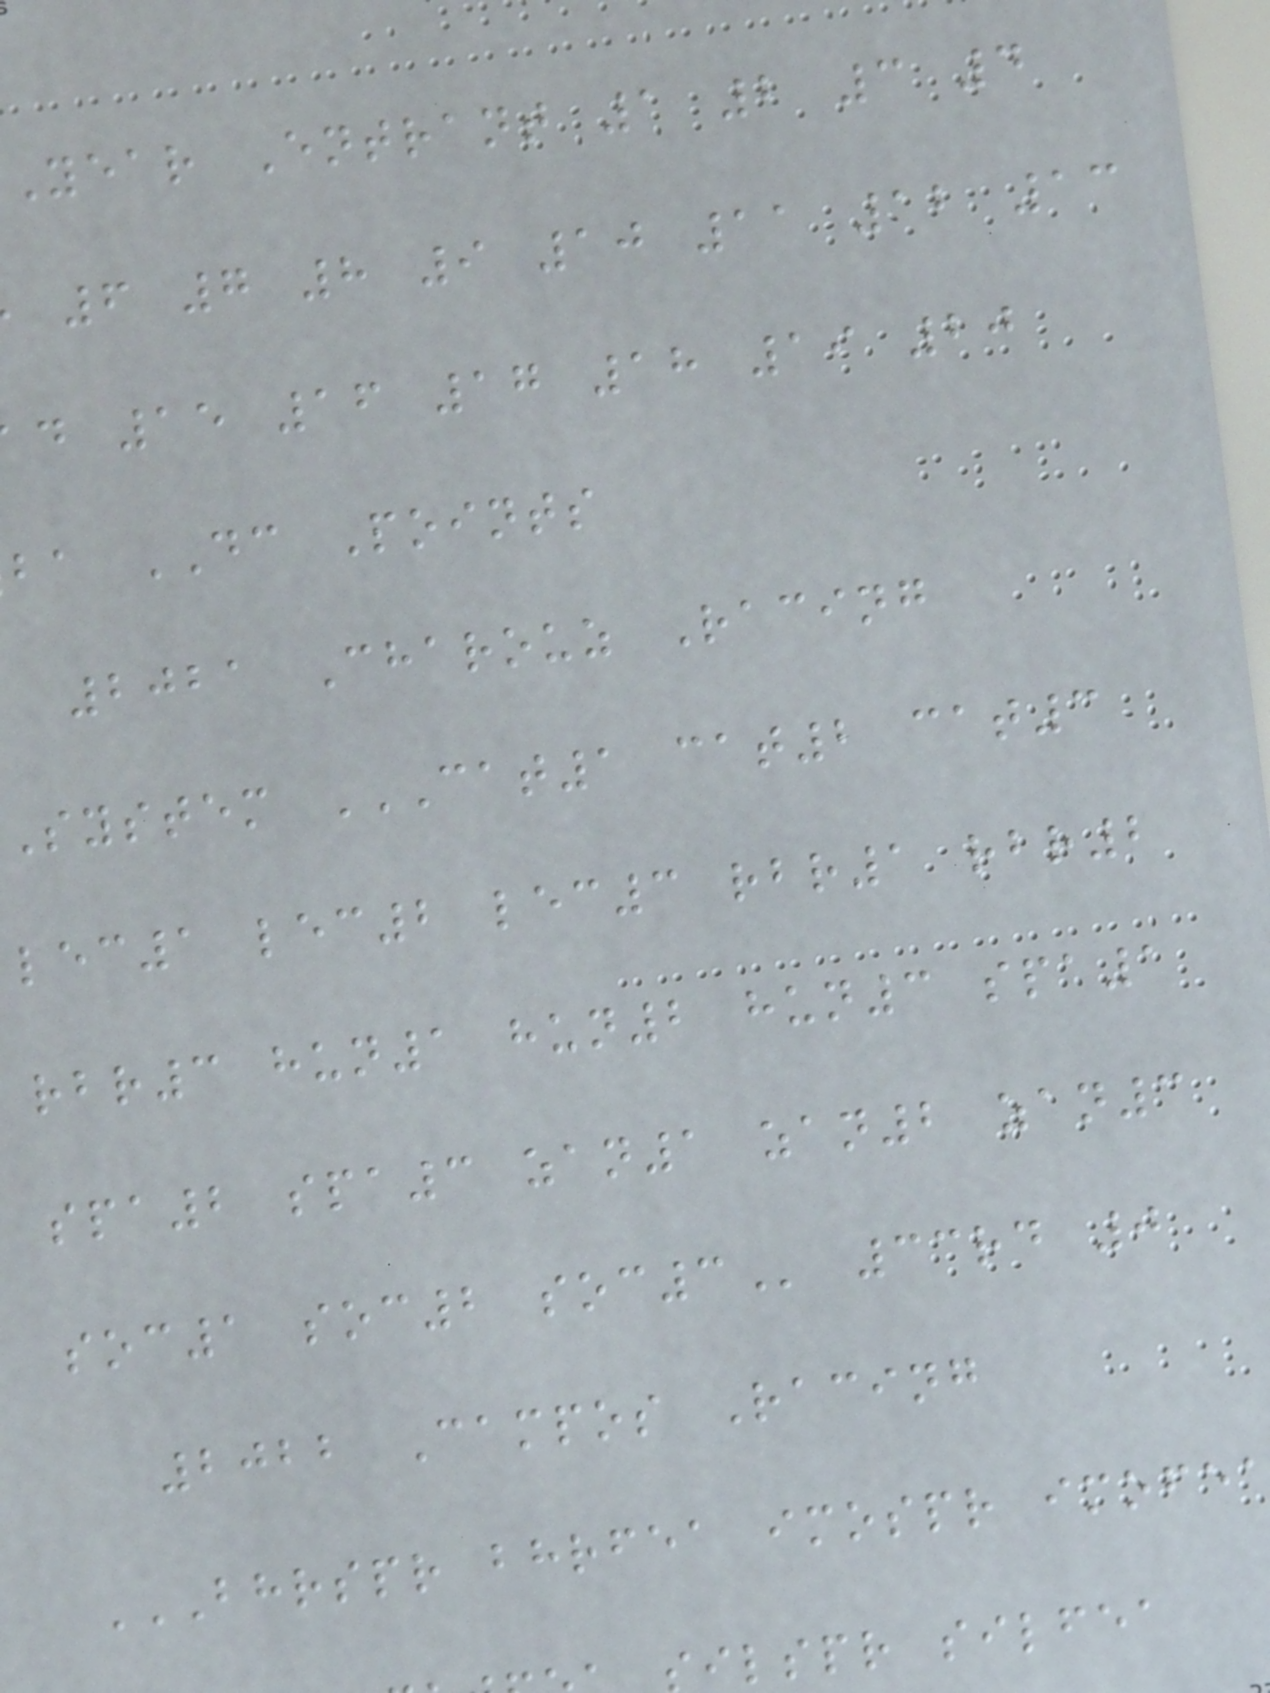Year Entrant 1 2 3 4
6 7 8 9 10 11 12 13
d 15 16 17 18 19 20
ba DC Points
2021 Charouz Racing
System CAT1 CAT2 CAT3
lec1 lec2 lec3 rbr1 rbr2
rbr3 hun1 hun2 hun3 spa1
spa2 spa3 zan1 zan2 zan3
soc1 soc2
2022 Campos Racing
ilspr silfea
